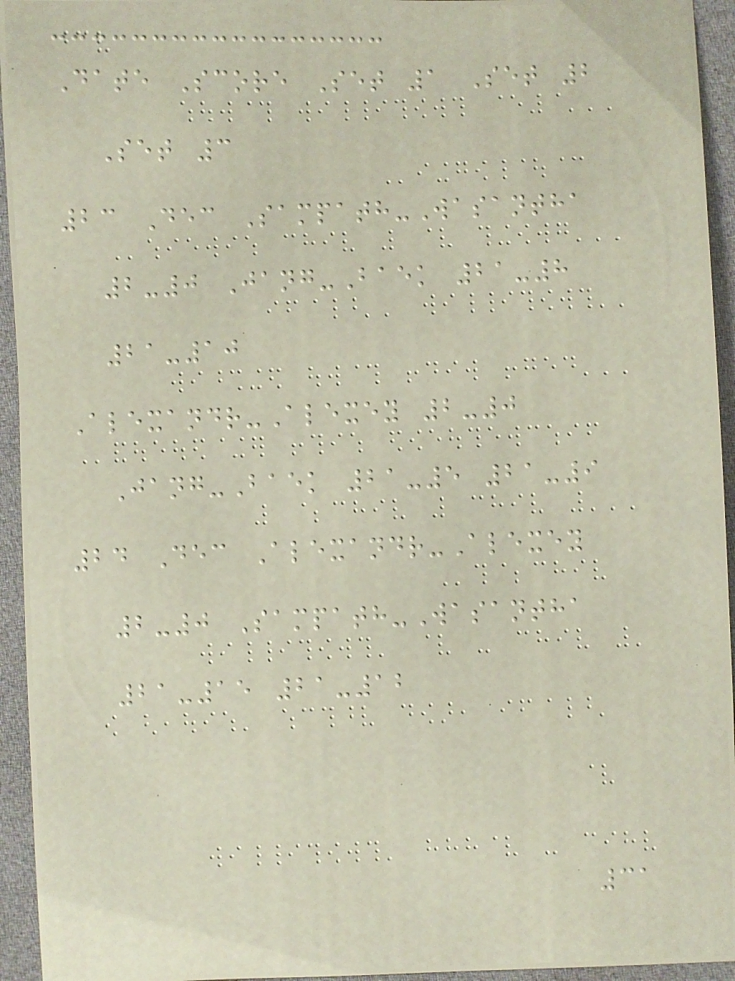Date Score Set 1 Set 2
Set 3
23 Dec Sampath-Wasantha
2-0 Jang-Baek 21-8
21-10
Alexandr-Alexey 2-0
Jang-Baek 21-5 21-9
24 Dec Alexandr-Alexey
2-0 Sampath-Wasantha
21-15 21-12
31
